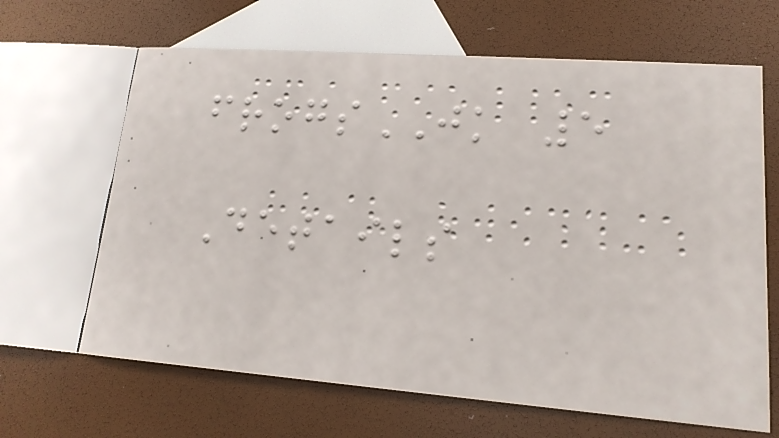frogsJK 5
Details
